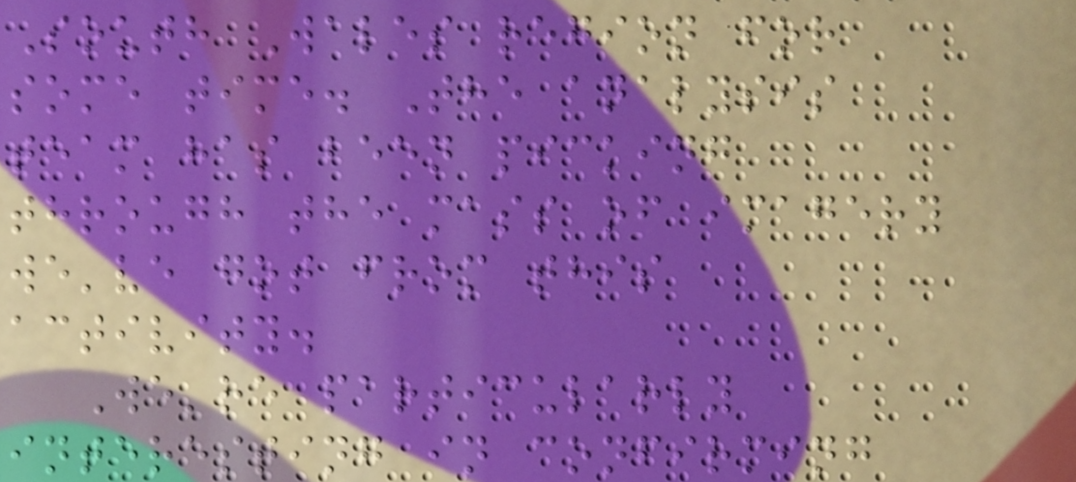South Wales region for
some time. The analysis
team has been picking
through the mass of imagery
we've got from this
activity.
We're particularly
interesting in confirming
